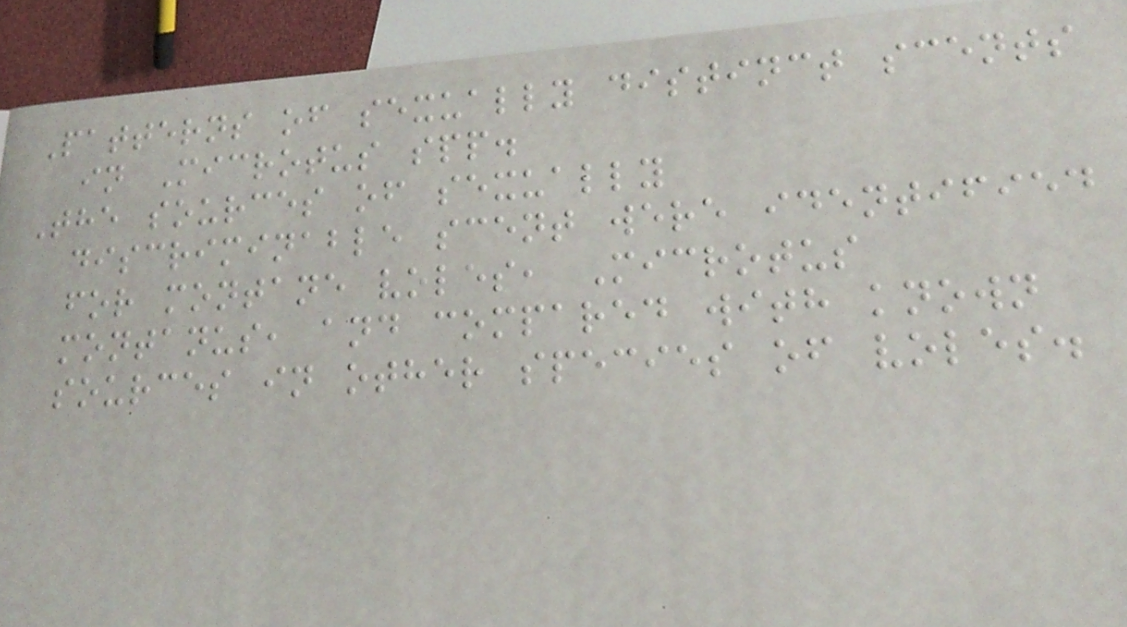Patterns of sexually distinct scents
in Microtus spp.
The sources of sexually
discriminable scent were identified
for montane voles, Microtus
montanus, and compared with known
sources in other species of voles.
